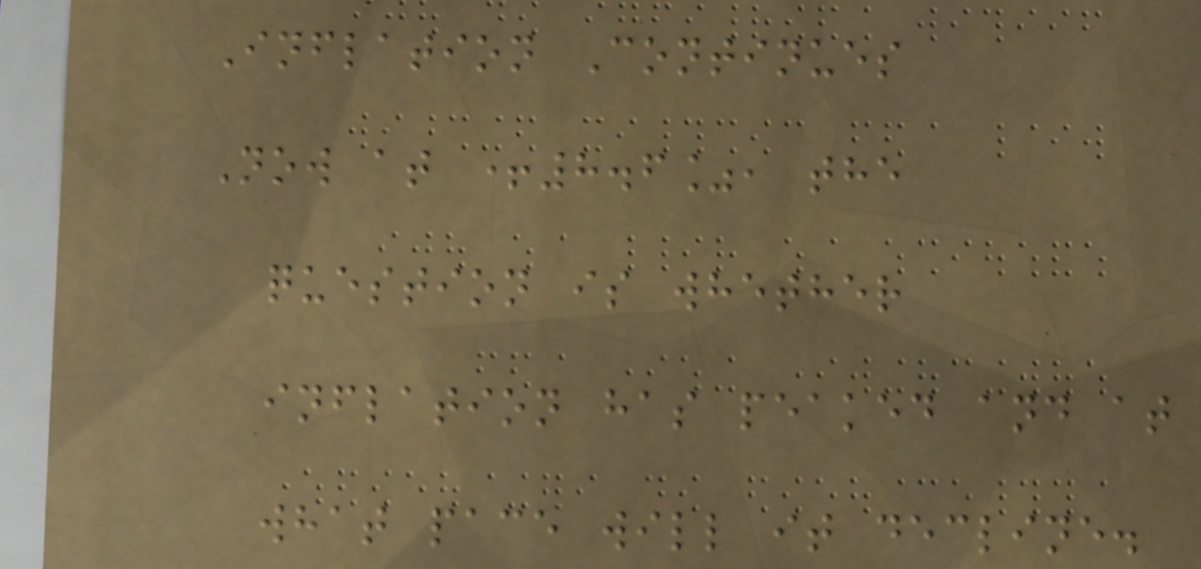Inflation Continues
Now at +8.6%, the
question is whether
inflation has peaked and at
what pace will it decline.
